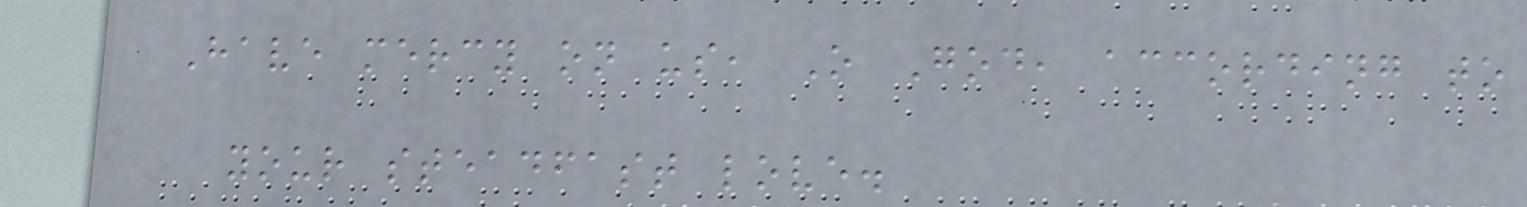Have mercy on us, O God, according to
your steadfast love.
